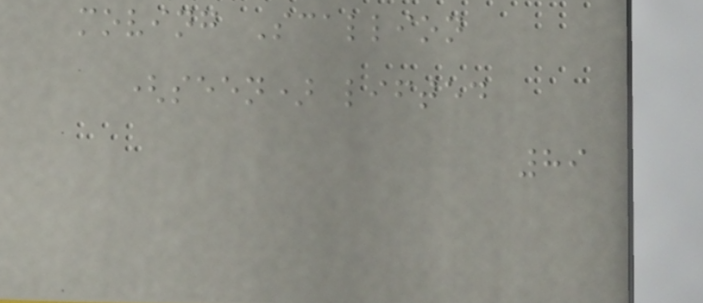moving Scallion
(seen) lifted
89
